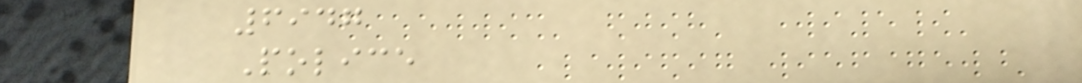6947
Police
